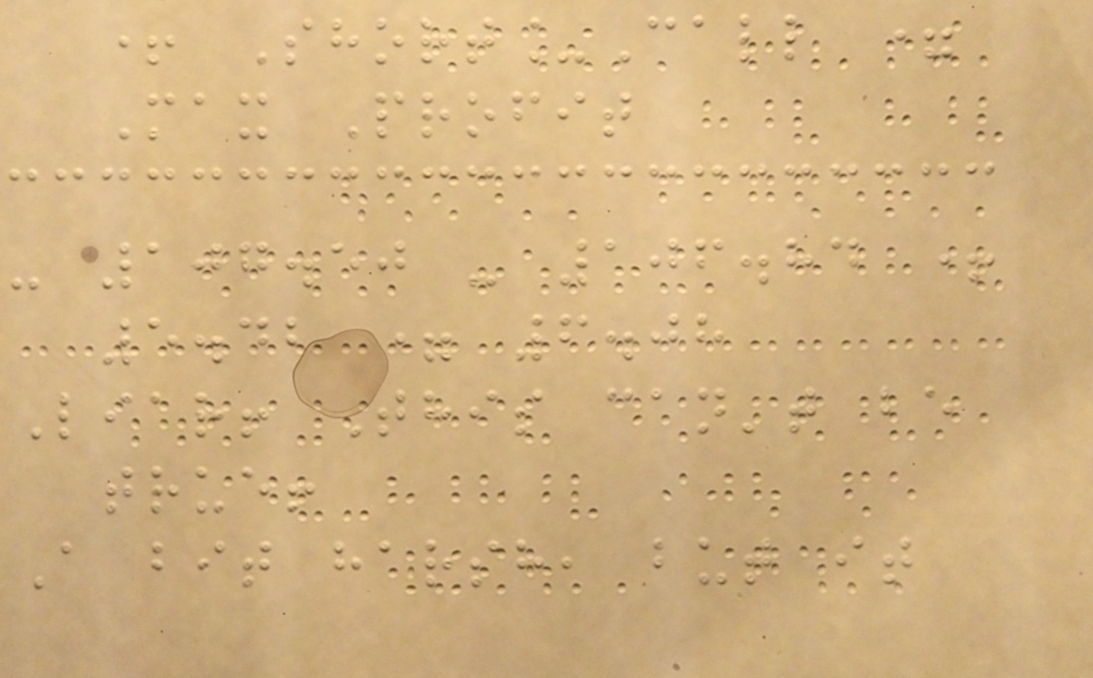+ Short_Call =
Max Profit
- 107.50 - 106.84 +
5.42 = 6.08
Liar! This can't be
true!
A bit harsh, but it
